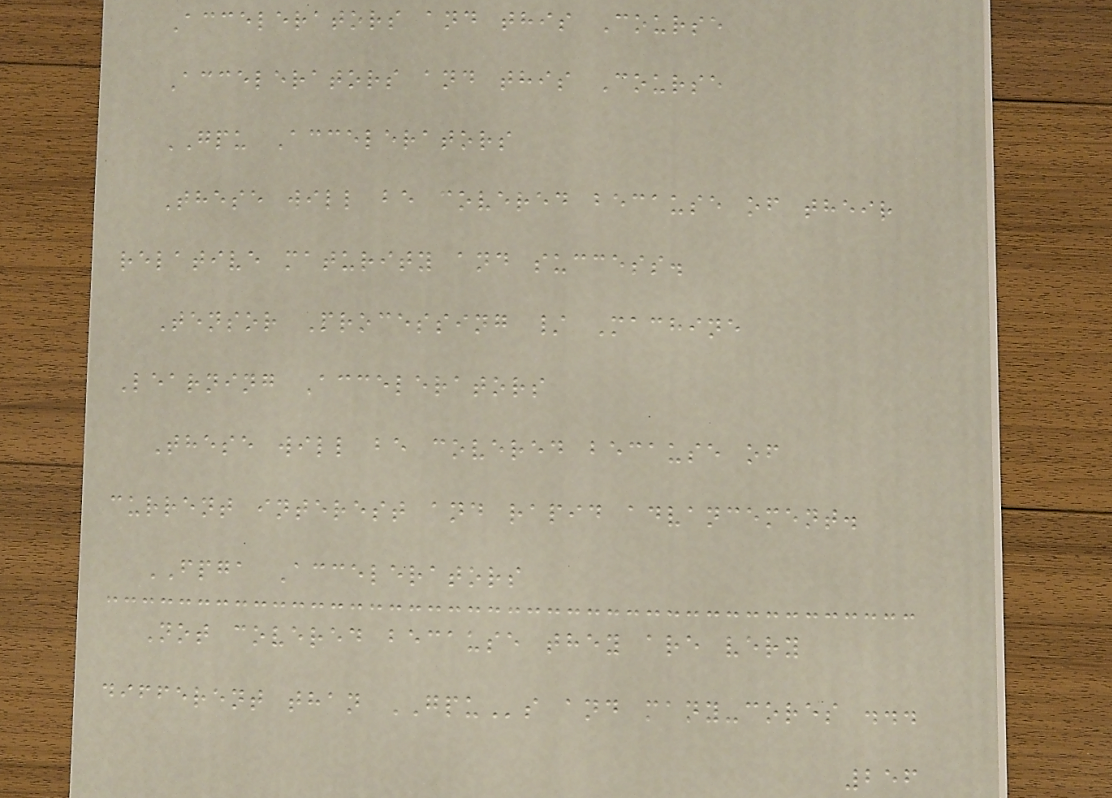Accelerators and this Course
Accelerators and this Course
GPU Accelerators
These will be covered because of their
relative maturity and success.
Tensor Processing / Machine
Learning Accelerators
These will be covered because of
current interest and rapid advancement.
FPGA Accelerators
Not covered because they are very
different than GPUs and many-cores ...
256
